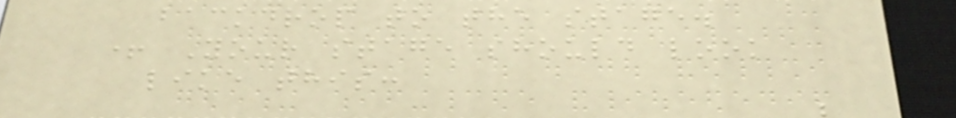backdrop to the stage.
+ Your stage should look
like this:
